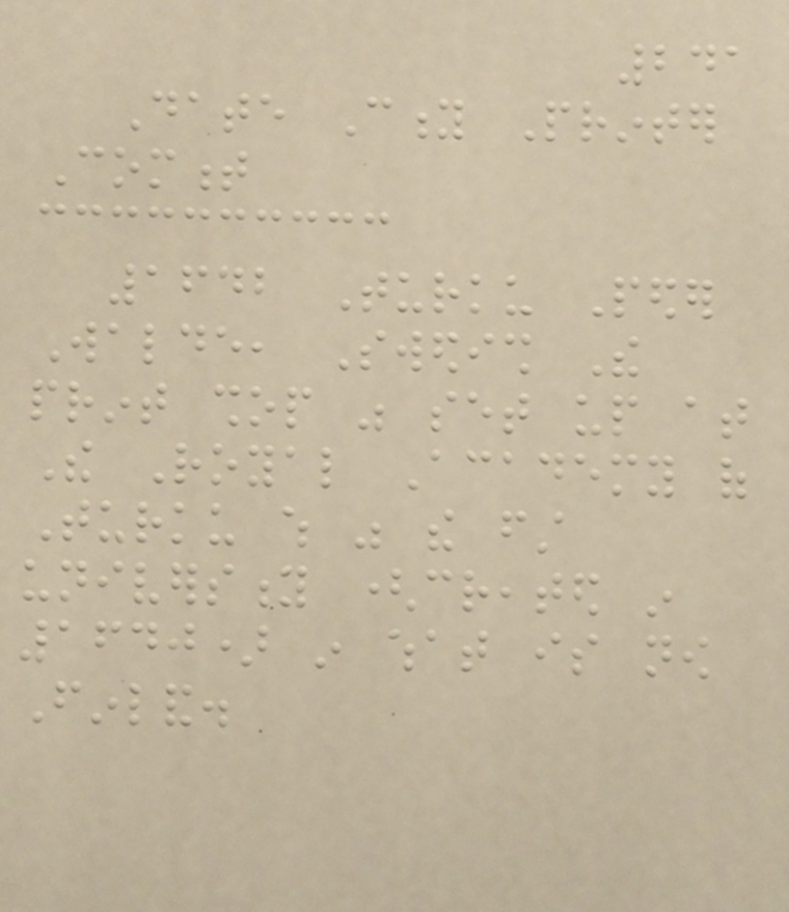241
Date City Printer
Comment
1642 Turku Peder
Walde, Swedish The
print shop was set up at
The Royal Academy of
Turku which was the first
university (created in
1640) in what is now
Finland.
